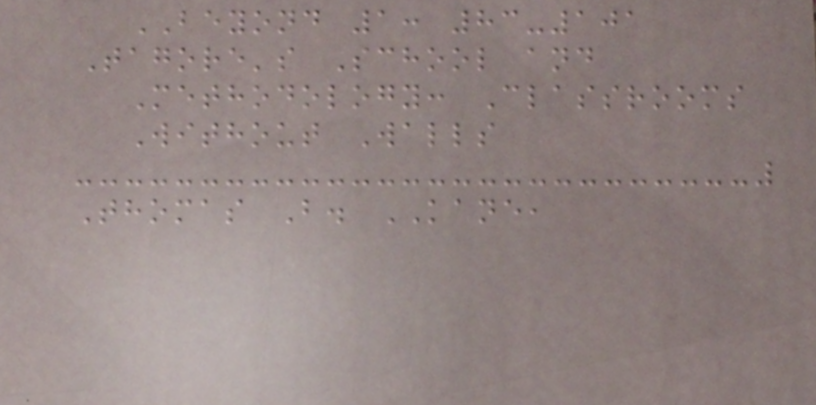BEYOND 1: 83-101
Tagore's School and
Methodology: Classrooms
Without Walls
Thomas B. KANE,
